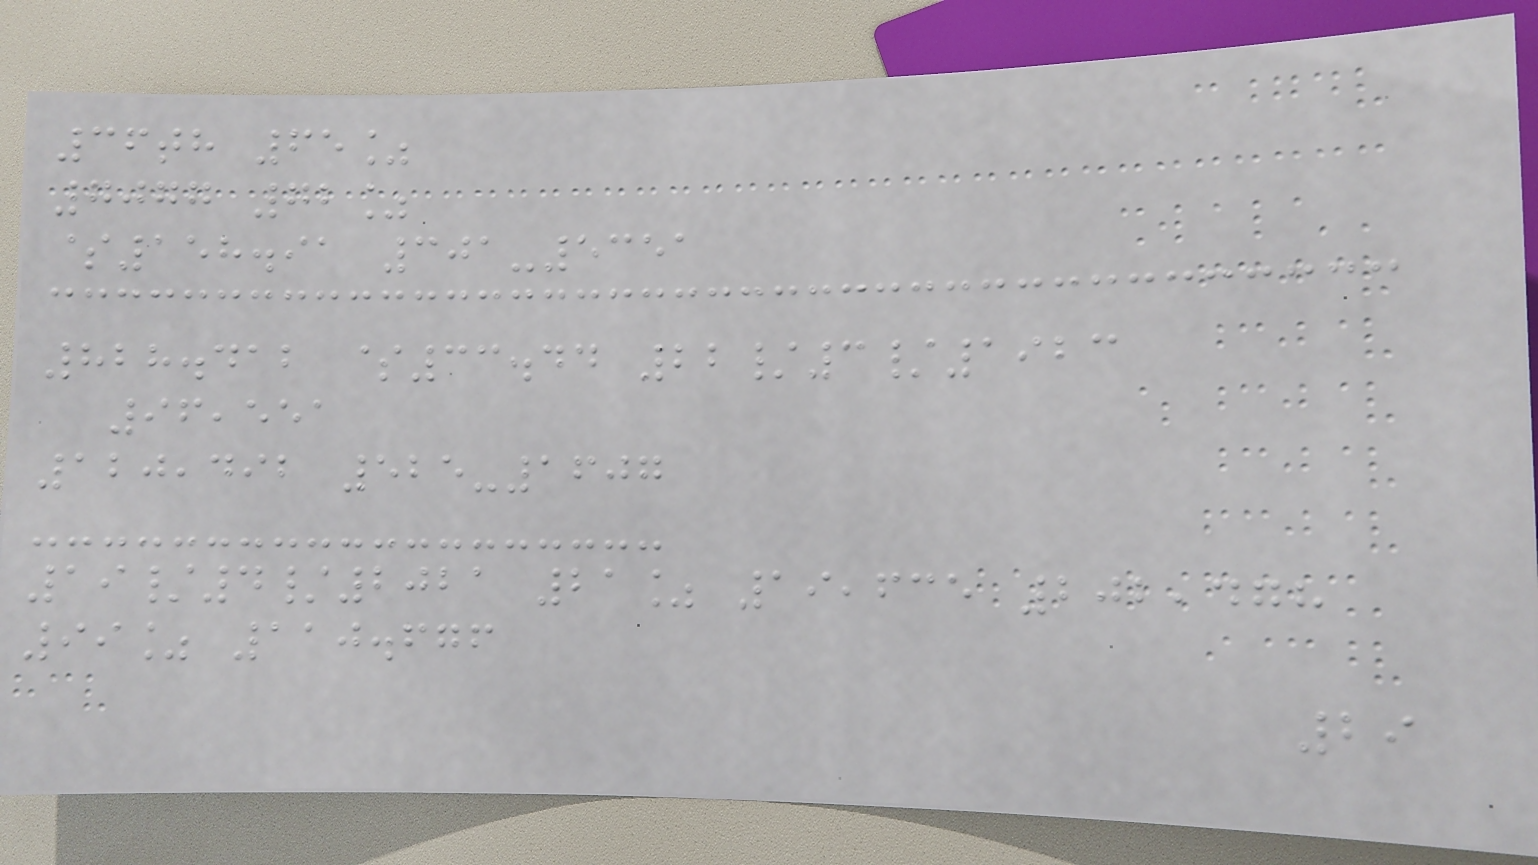36th 65%
7077 72%
$158.91 301-5351
828.412 $33.44 22/3/1923
96,551
120,492 525-1607
19/4/2021 21% 19,635 202,478
99% 110.676
29
